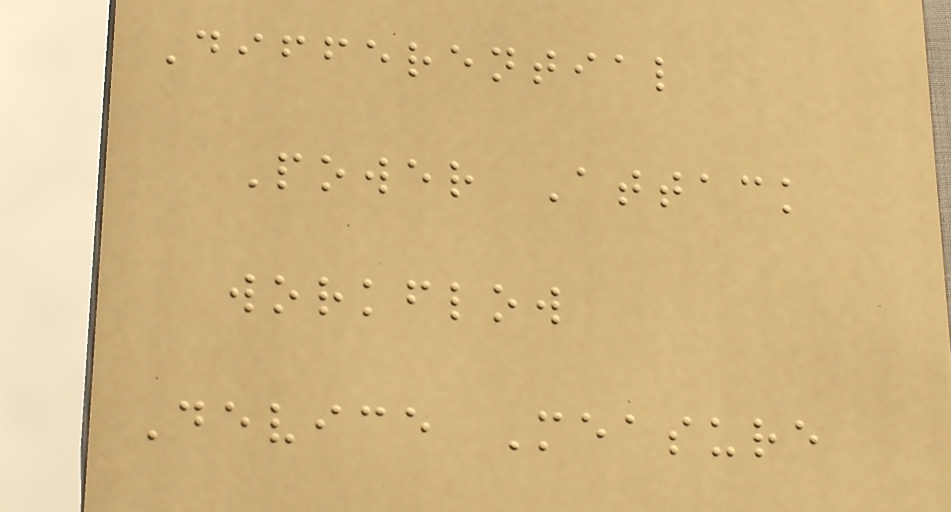Differential
Power Attack
workflow
Device Measure
